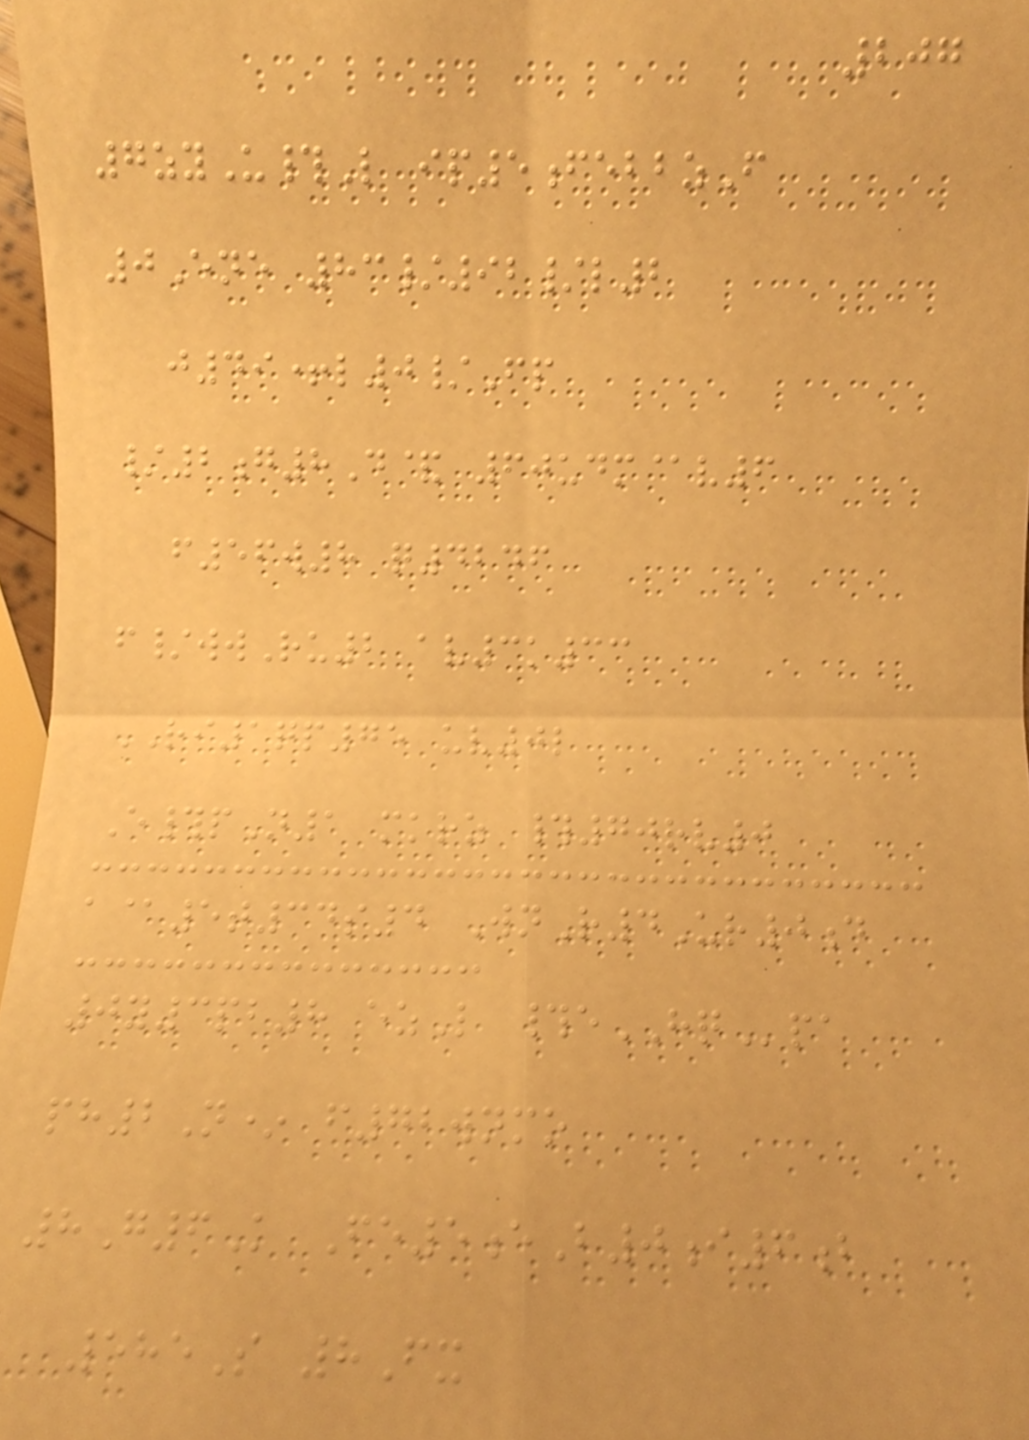207
7zyU#L ip5febbzF
0Ene 83/92/l2
j49+l0/Fp
/2g8D& 60udm@v6
f56w8 q4246
f/wwRu2 av3k33
RI1qp75 uv0l
E#pN1 mkrz #70rv0
a@5t34s4 WnR4Ur0d
0y3pb8 ezL #eHQpa
ph2N* f72wnmo
8G6K Fe5eB0i6b
585S 8Fx
